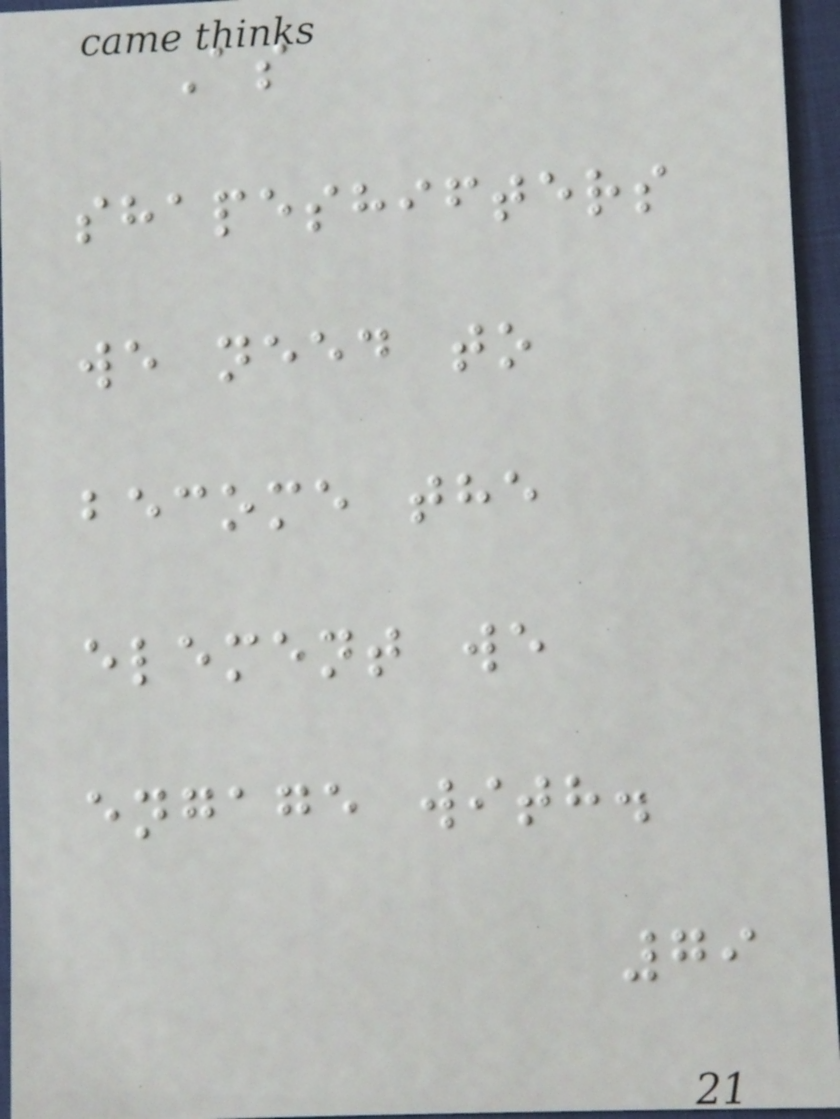As
shapeshifters
we need to
become the
element we
engage with.
79
